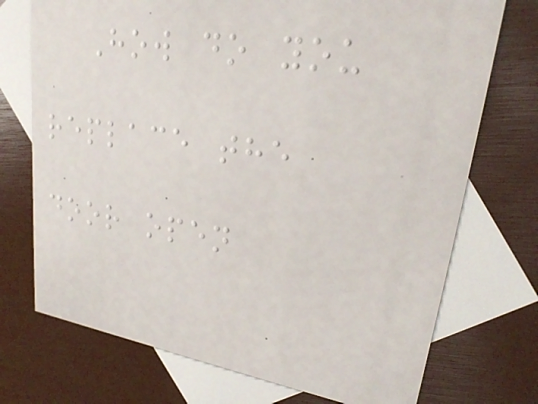How do you
replace the
door open
